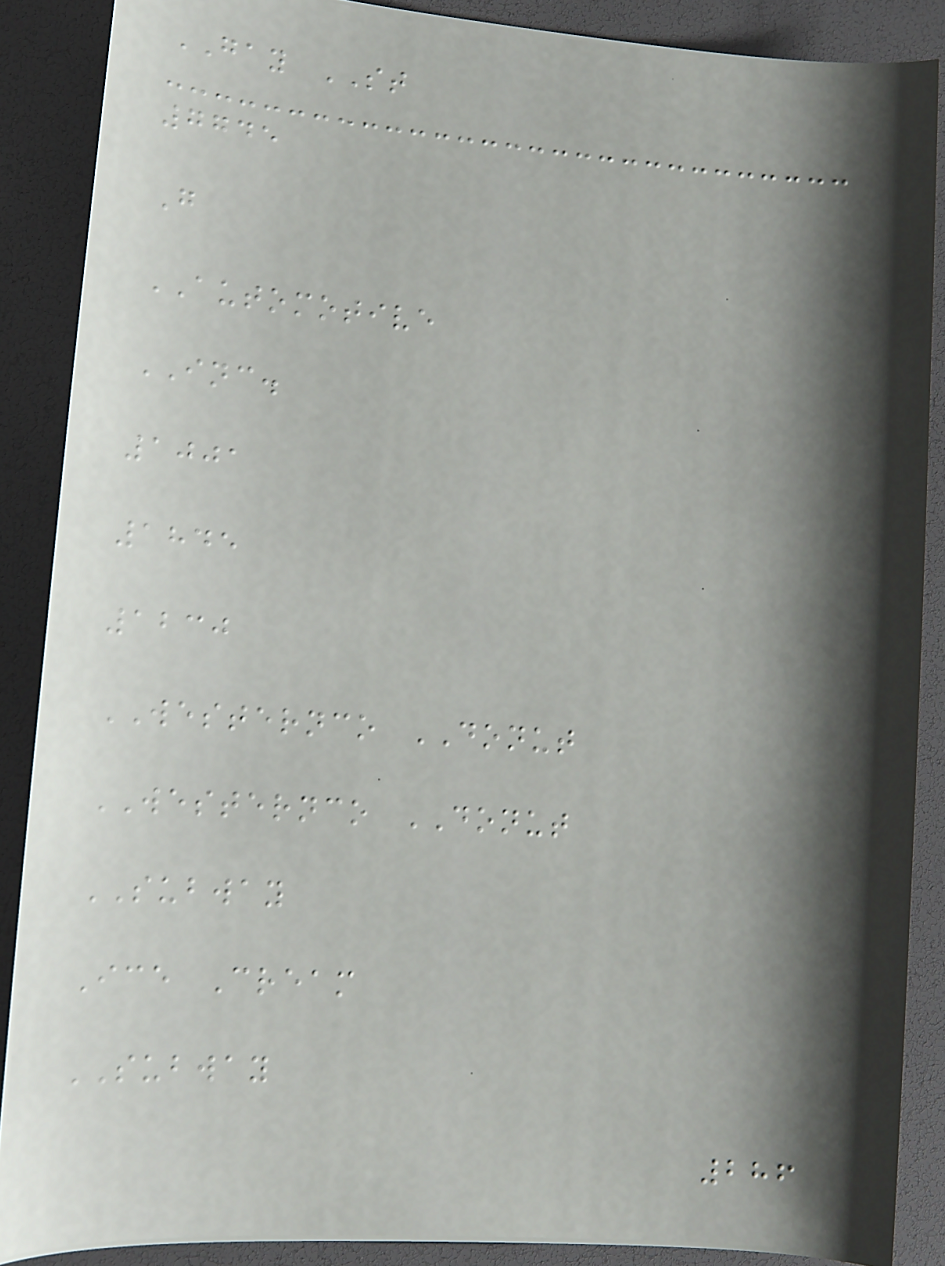GAY ST
7745
G
AUTOMOTIVE
INC.
1001
1845
1230
WESTERNCO DONUT
WESTERNCO DONUT
SUBWAY
Ice Cream
SUBWAY
286
